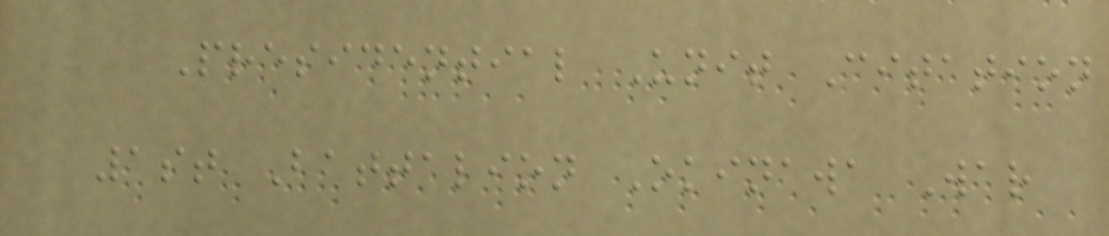Presidential Unit Citation
1st Battalion Okinawa War
